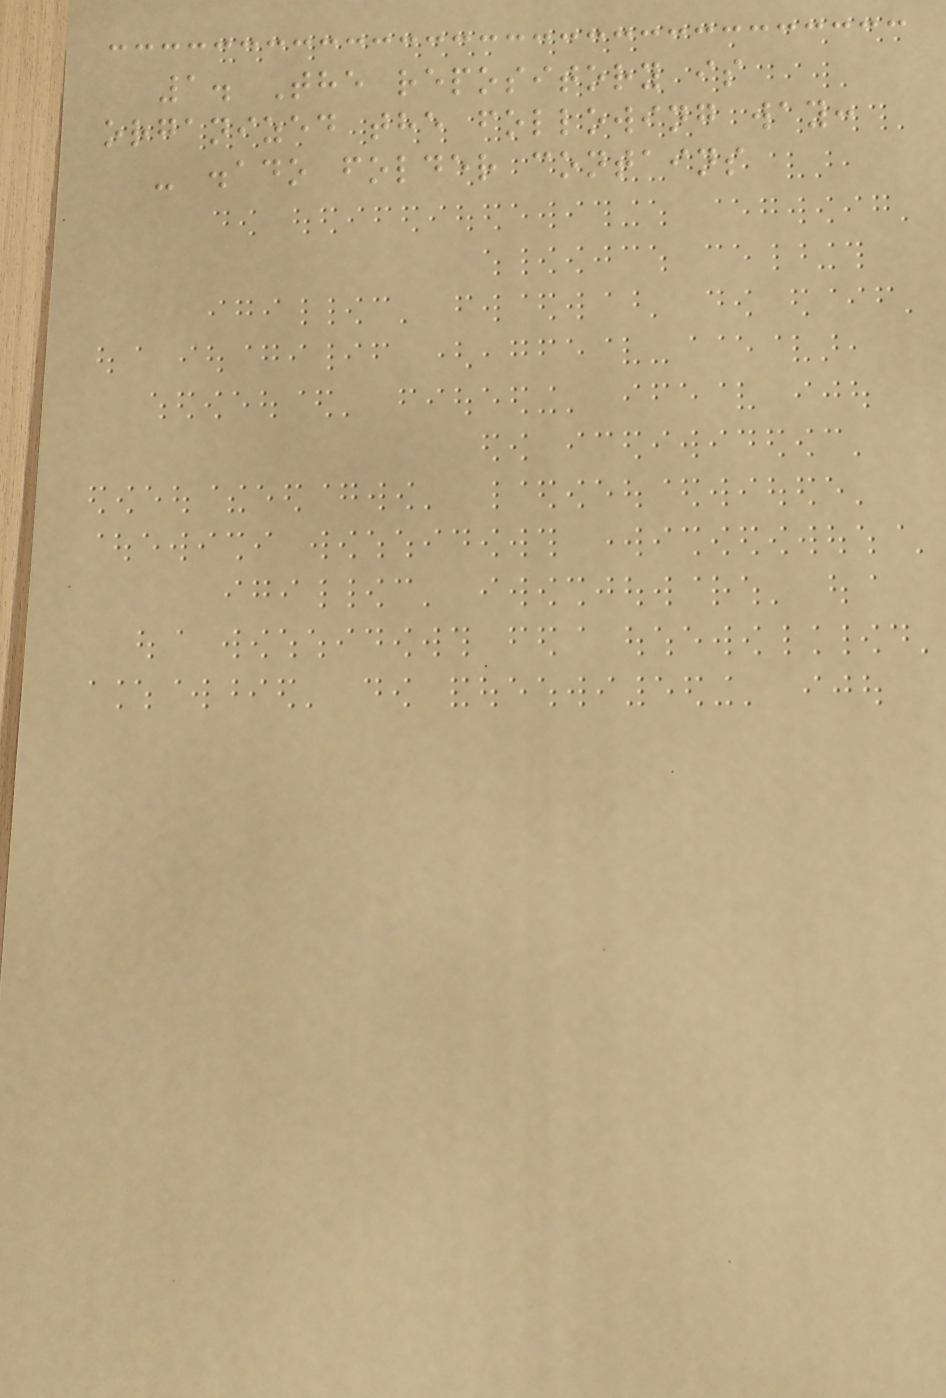1. The repository is
organized the following way:
- .ado folder contains
